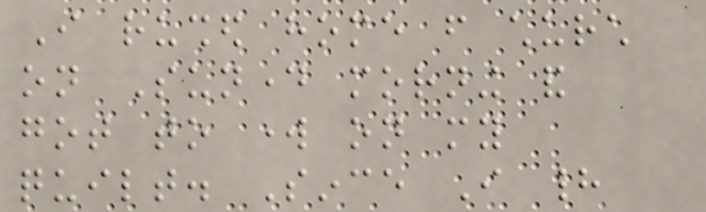I rushed home from church
on Sunday morning and
got to work on my
quilt. Since I had
